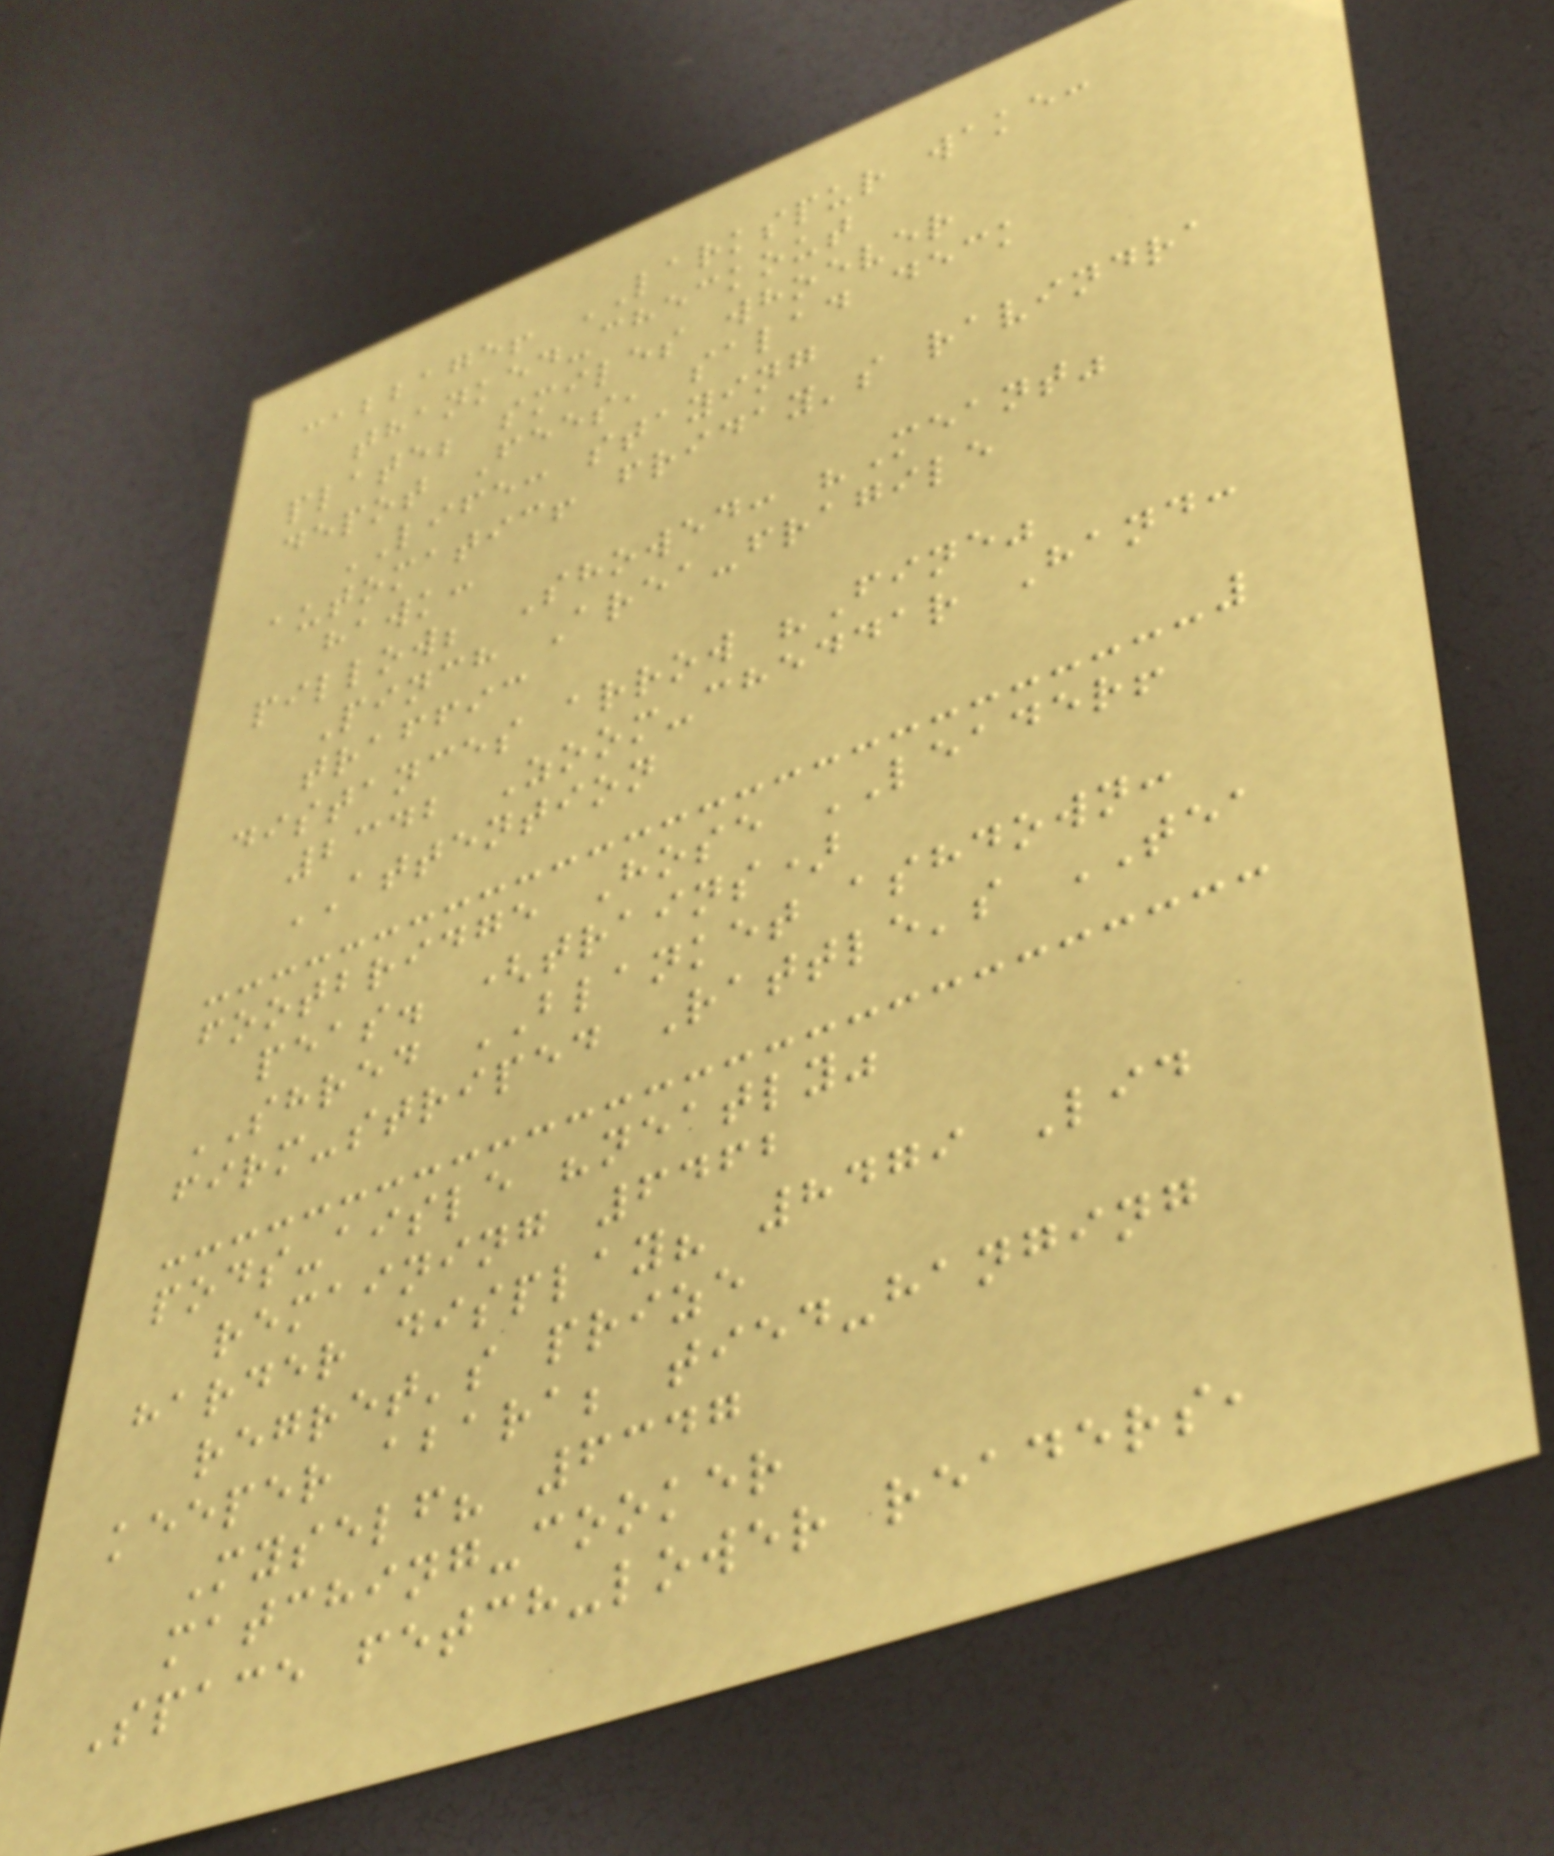cabbage! LARKSPUR wake:
thanked-checkout
plate; smiles whoever
depot Fees, salad deck
LIFE: staying
automatic! friday's ravindra
hawk:
pillow; Showed: "Meant"
Pinch Area-fragile
traffic
distances arrow "Fine"
2342 Zoom-cheddar Hand:
ATTENTION
footbridge Hose LEADER!
peas. (trains)
SHRED BLANKET ashdown:
firm-striped Rattle's TEA
pods-aisle "neatly"
remaining 6462
harder display? 8479 Lid
regret's prize
keeper abara; tied-hanging
Myself? 6347
matching-cooker
Space fetch-lower readers,
